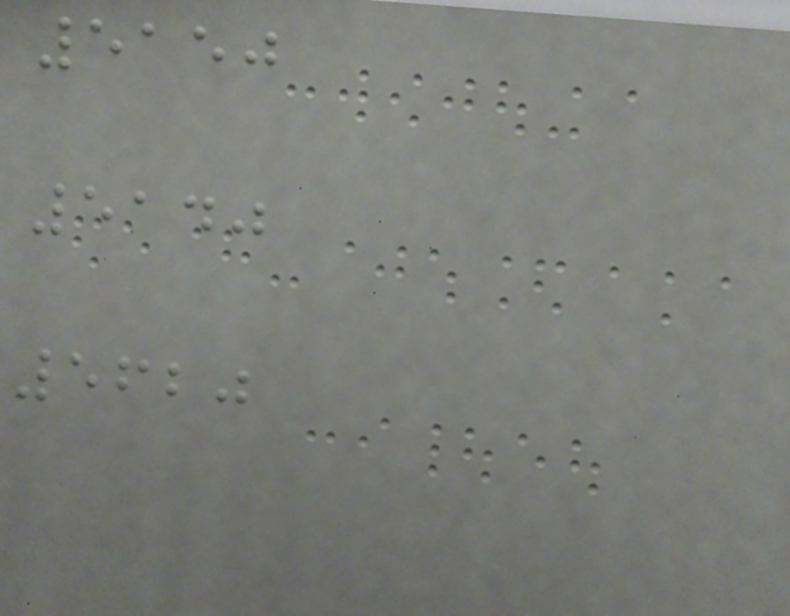5150
5140
5620
